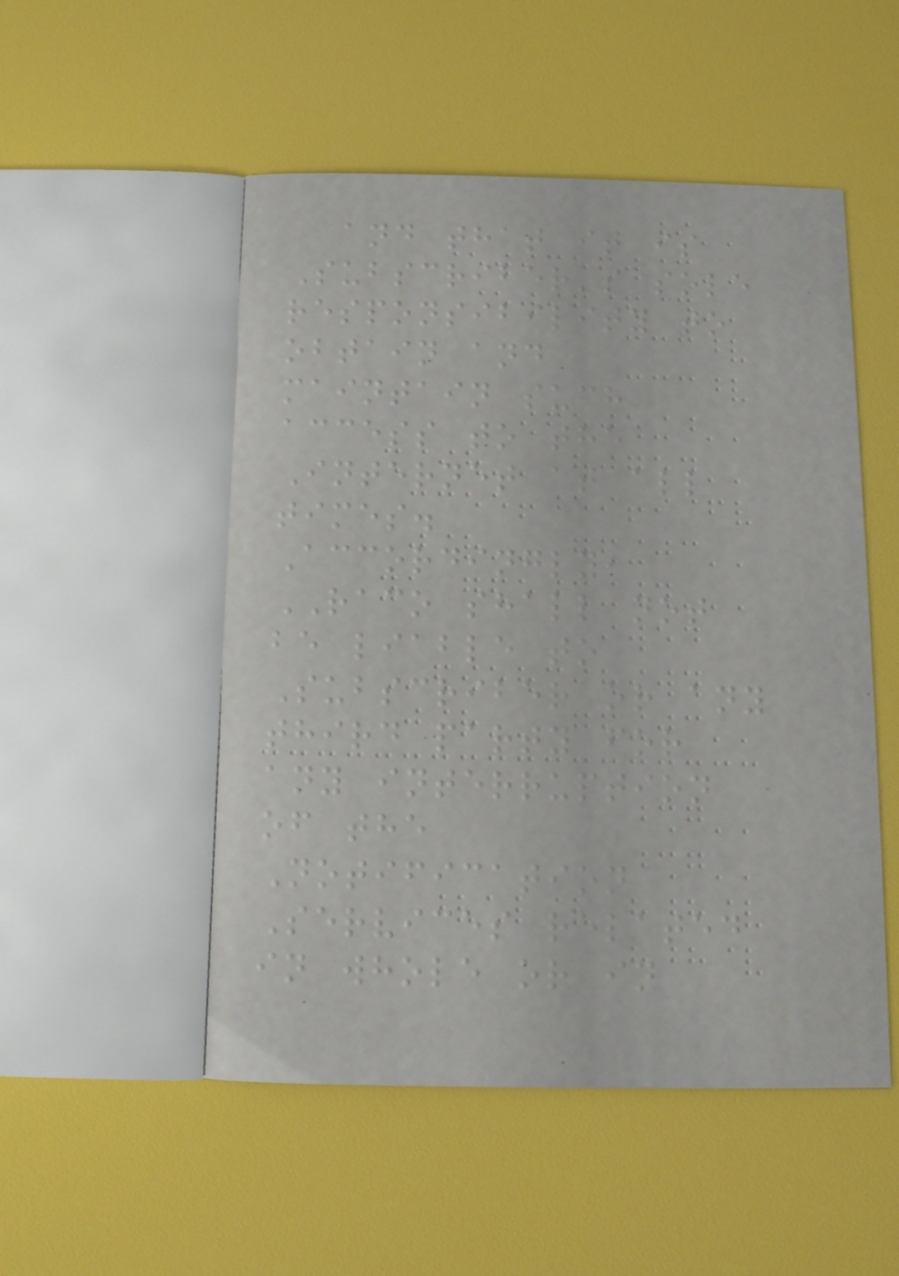and that it is
Subscriber's sole
responsibility to
obtain and
maintain such
access to the
Internet at all
times.
Accordingly,
RACO shall not
be liable to
Subscriber or any
third party for
any interruption
of the
Notification
Services related
in whole or in
